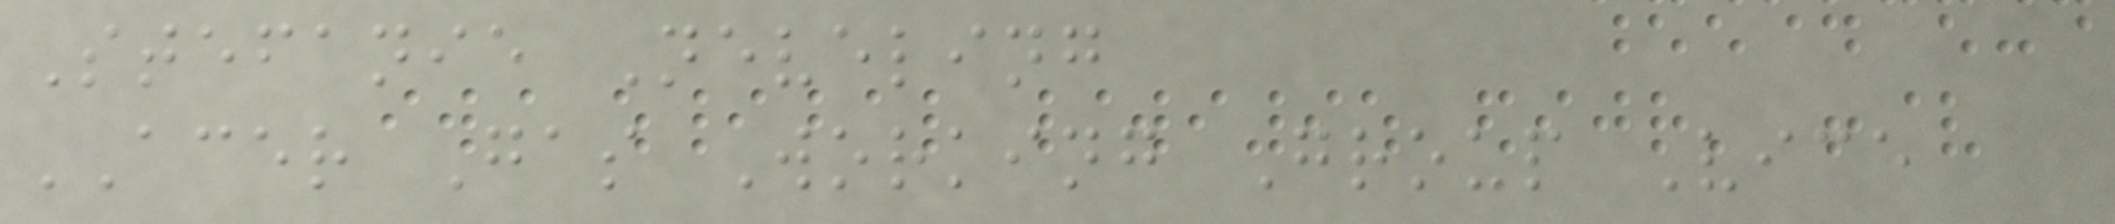Stefanie Neveling
ACER Gas Working Group Vice
